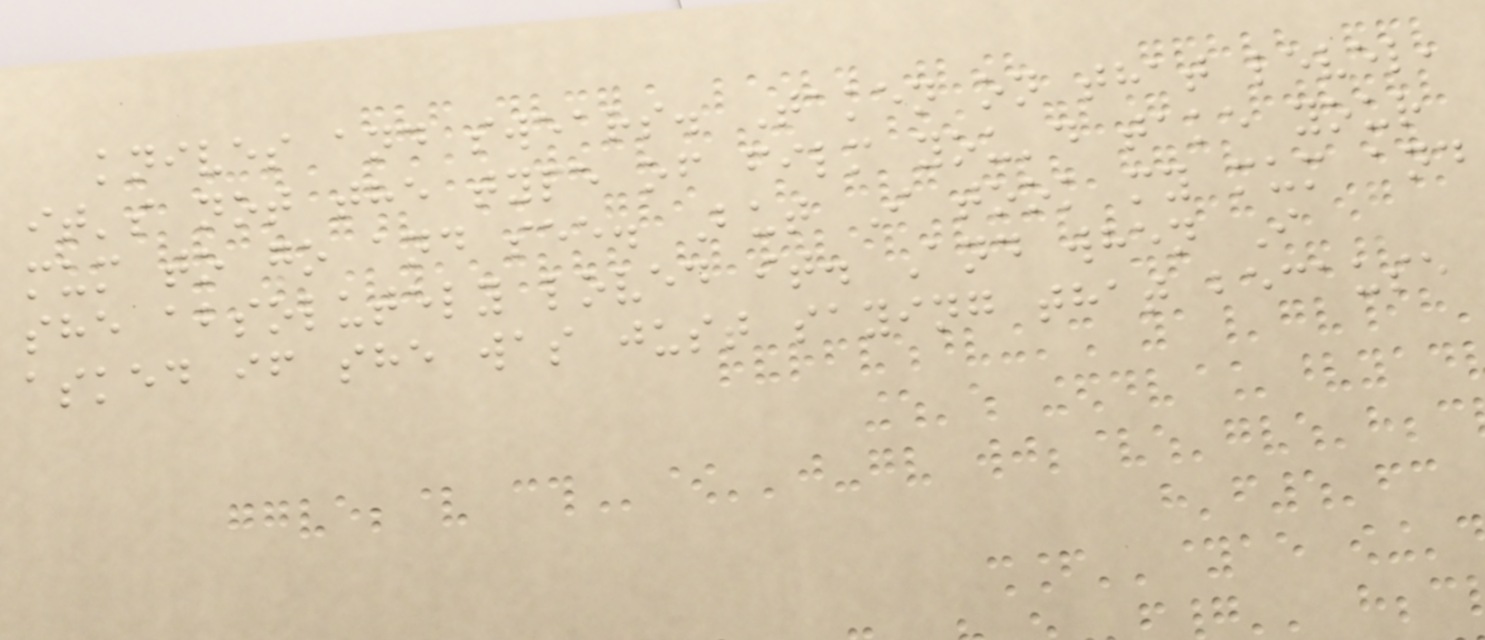knives and swears. Taken on that level,
it's not the type of film you'd take your
mum to go and see. But I took my mum and
she absolutely loved it. And when I
asked if she was just saying that because
